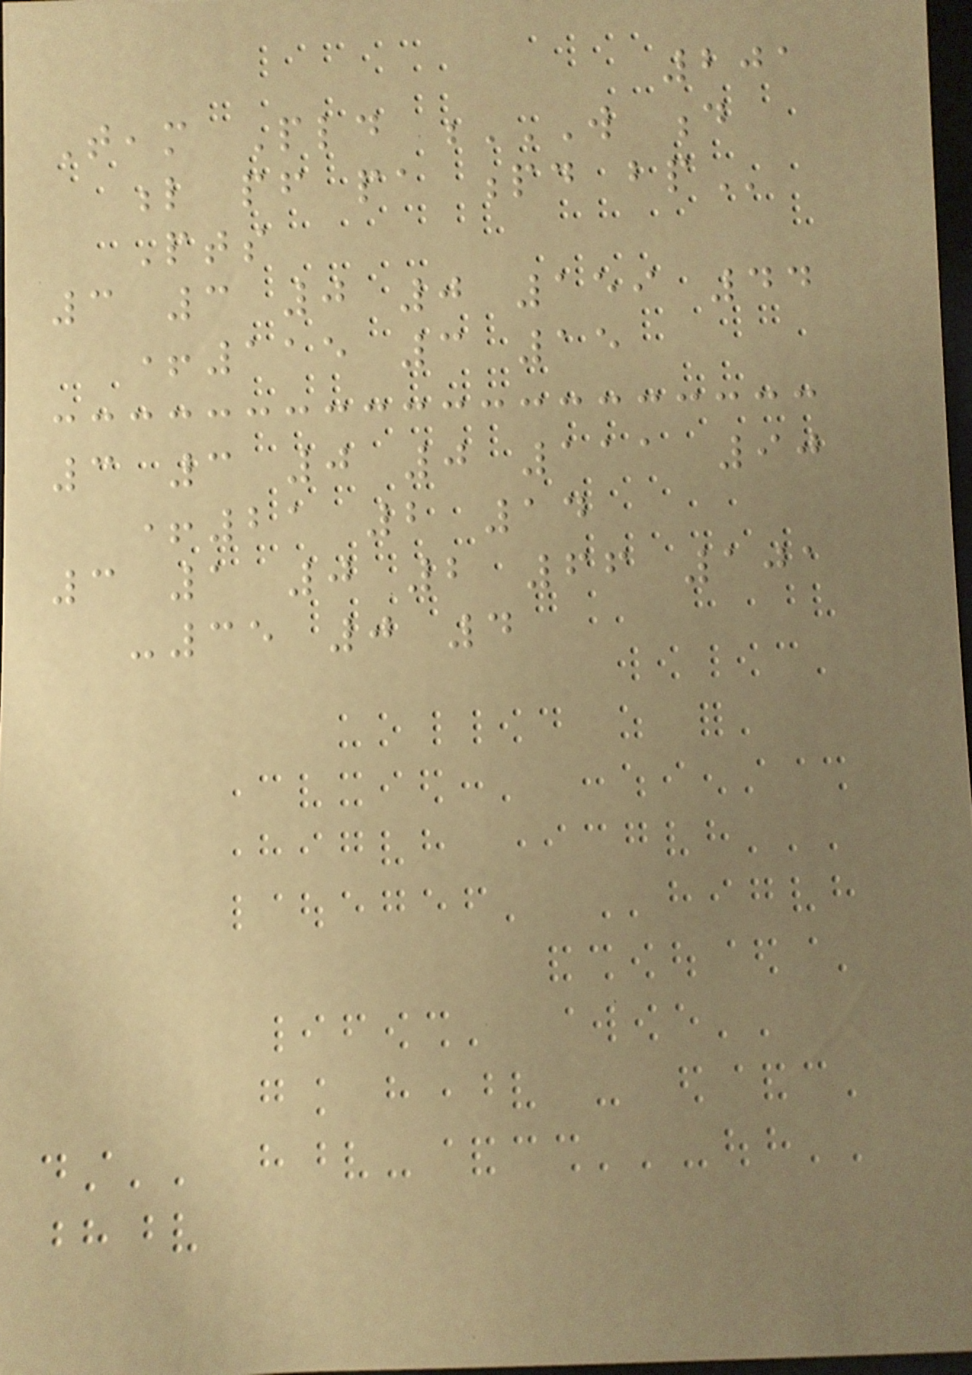201
Team Pld W D
L PF PA PD BP
Pts
3 3 0 0 159 44
+115 3 15
3 3 0 0 111 90
+21 2 14
3 1 0 2 66 101
-35 0 4
